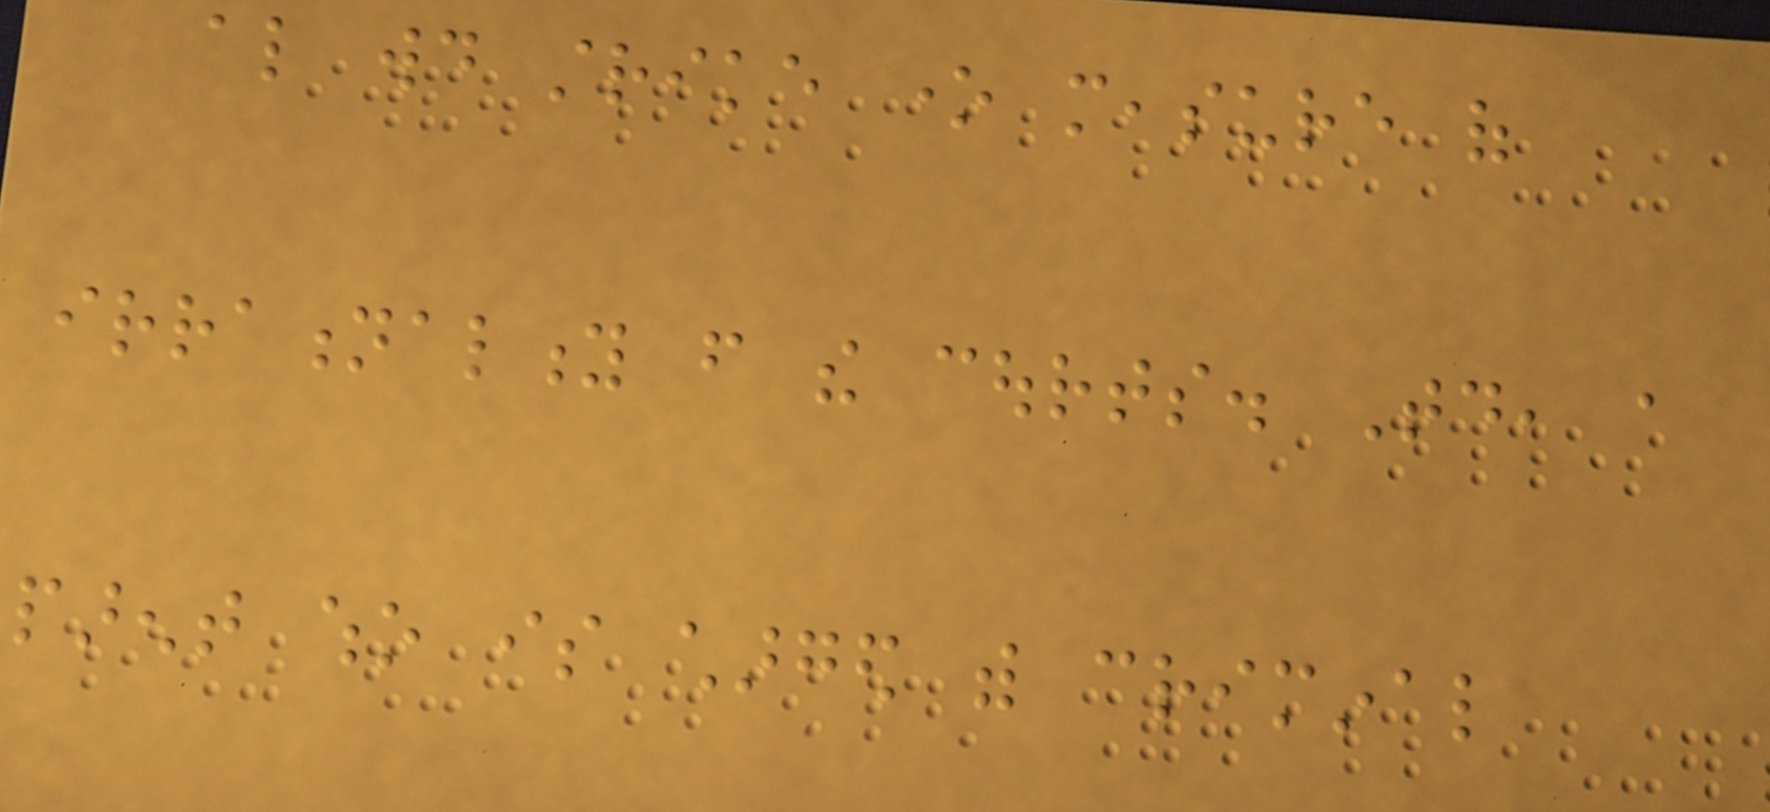also would strike one measure of
irrationality from the courts. Today, a
parent who is charged with criminal
